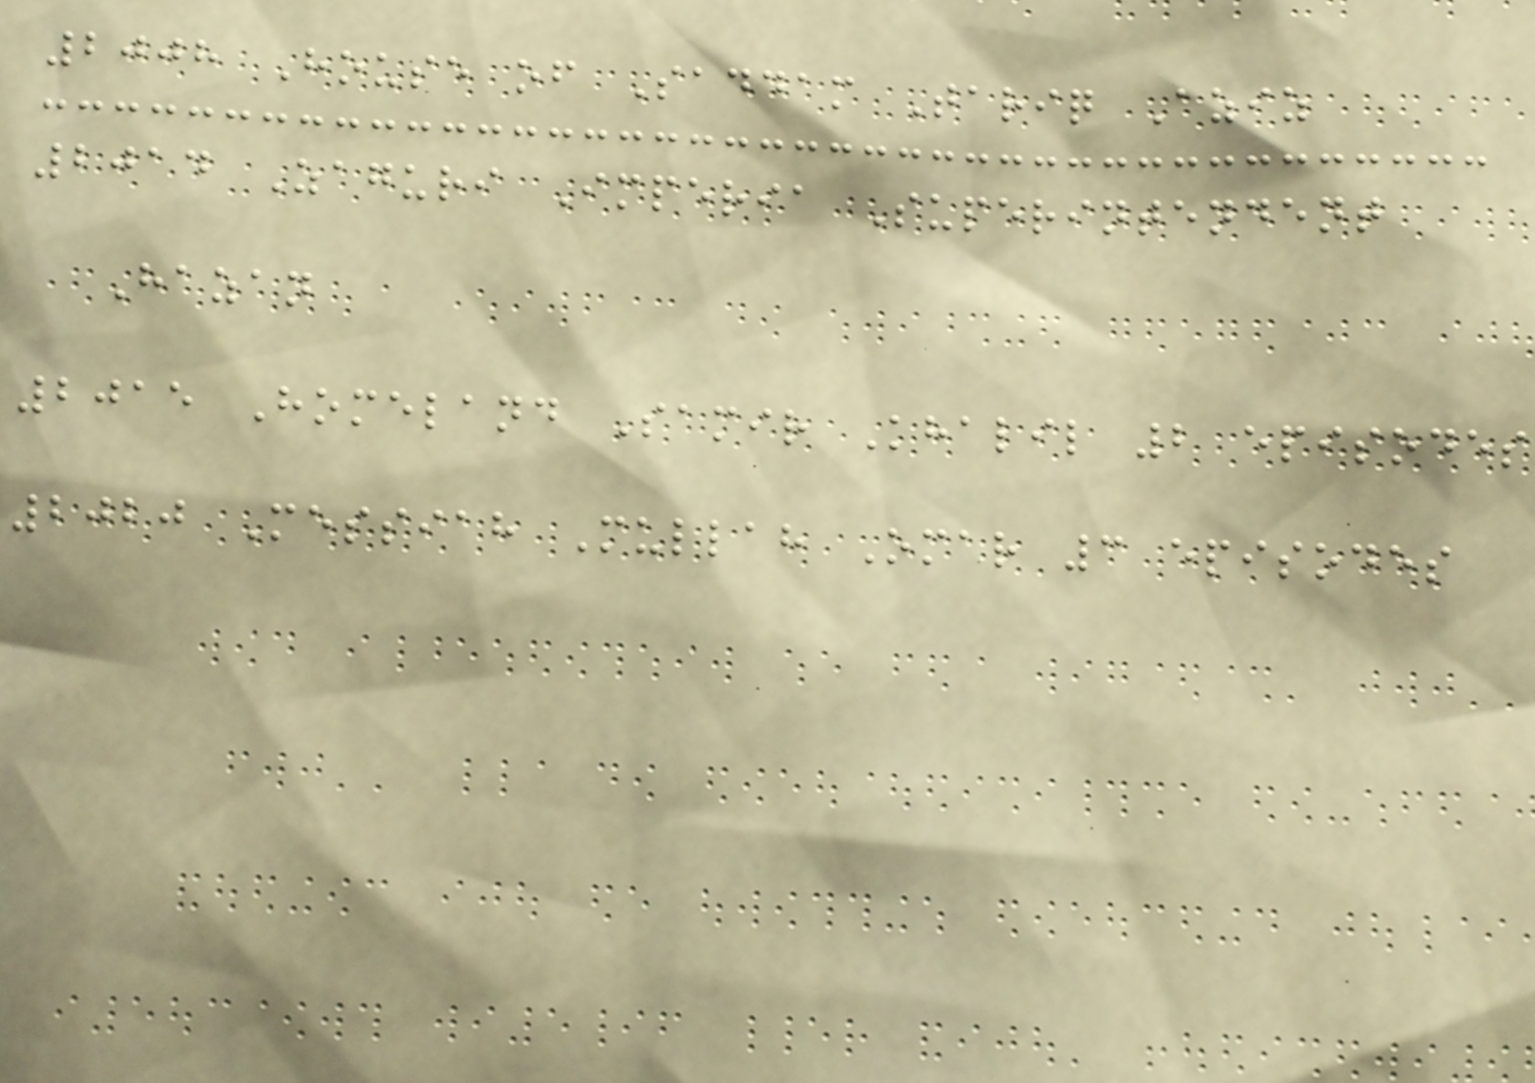2008 House of Saddam Tariq Aziz
2014 Zaguri Imperia Superintendent
Hazan
2015 Homeland Samir Khalil 2 episodes
2020 Messiah Mullah Omar 3 episodes
